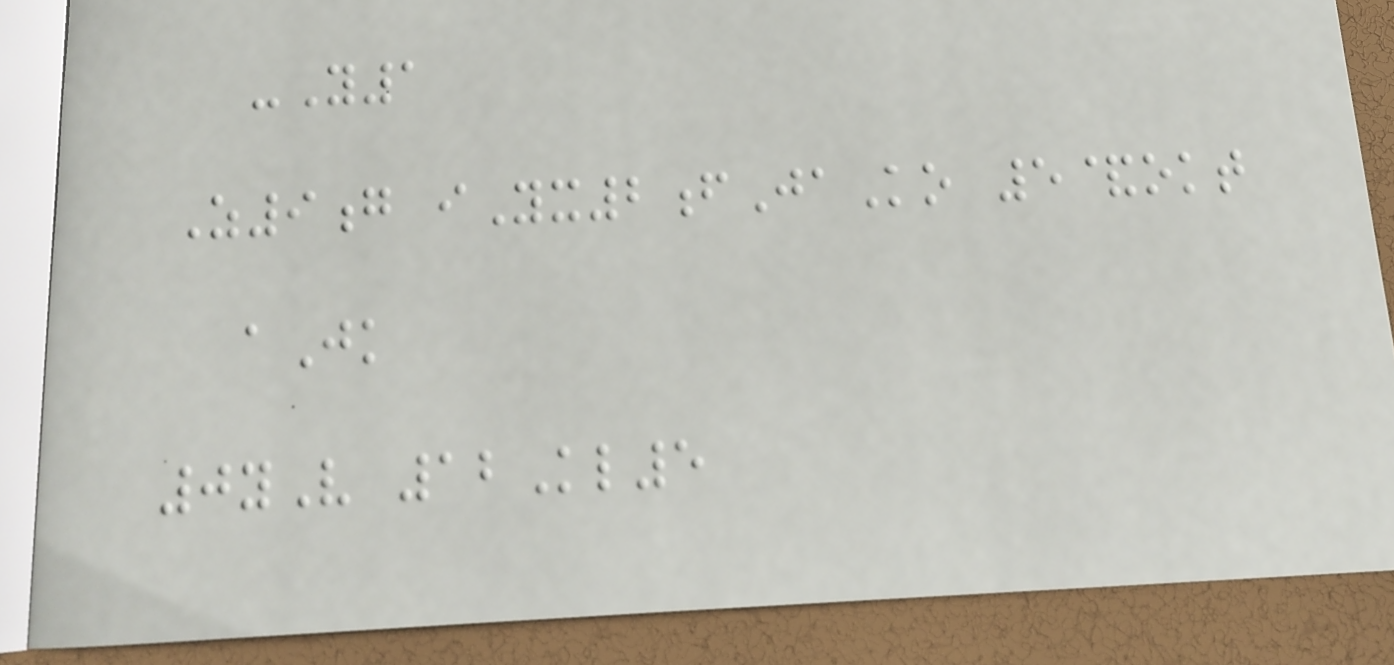-Y1
Z9g iYx2fJaKo 5&okt
aJk
0yV 12Kl5
